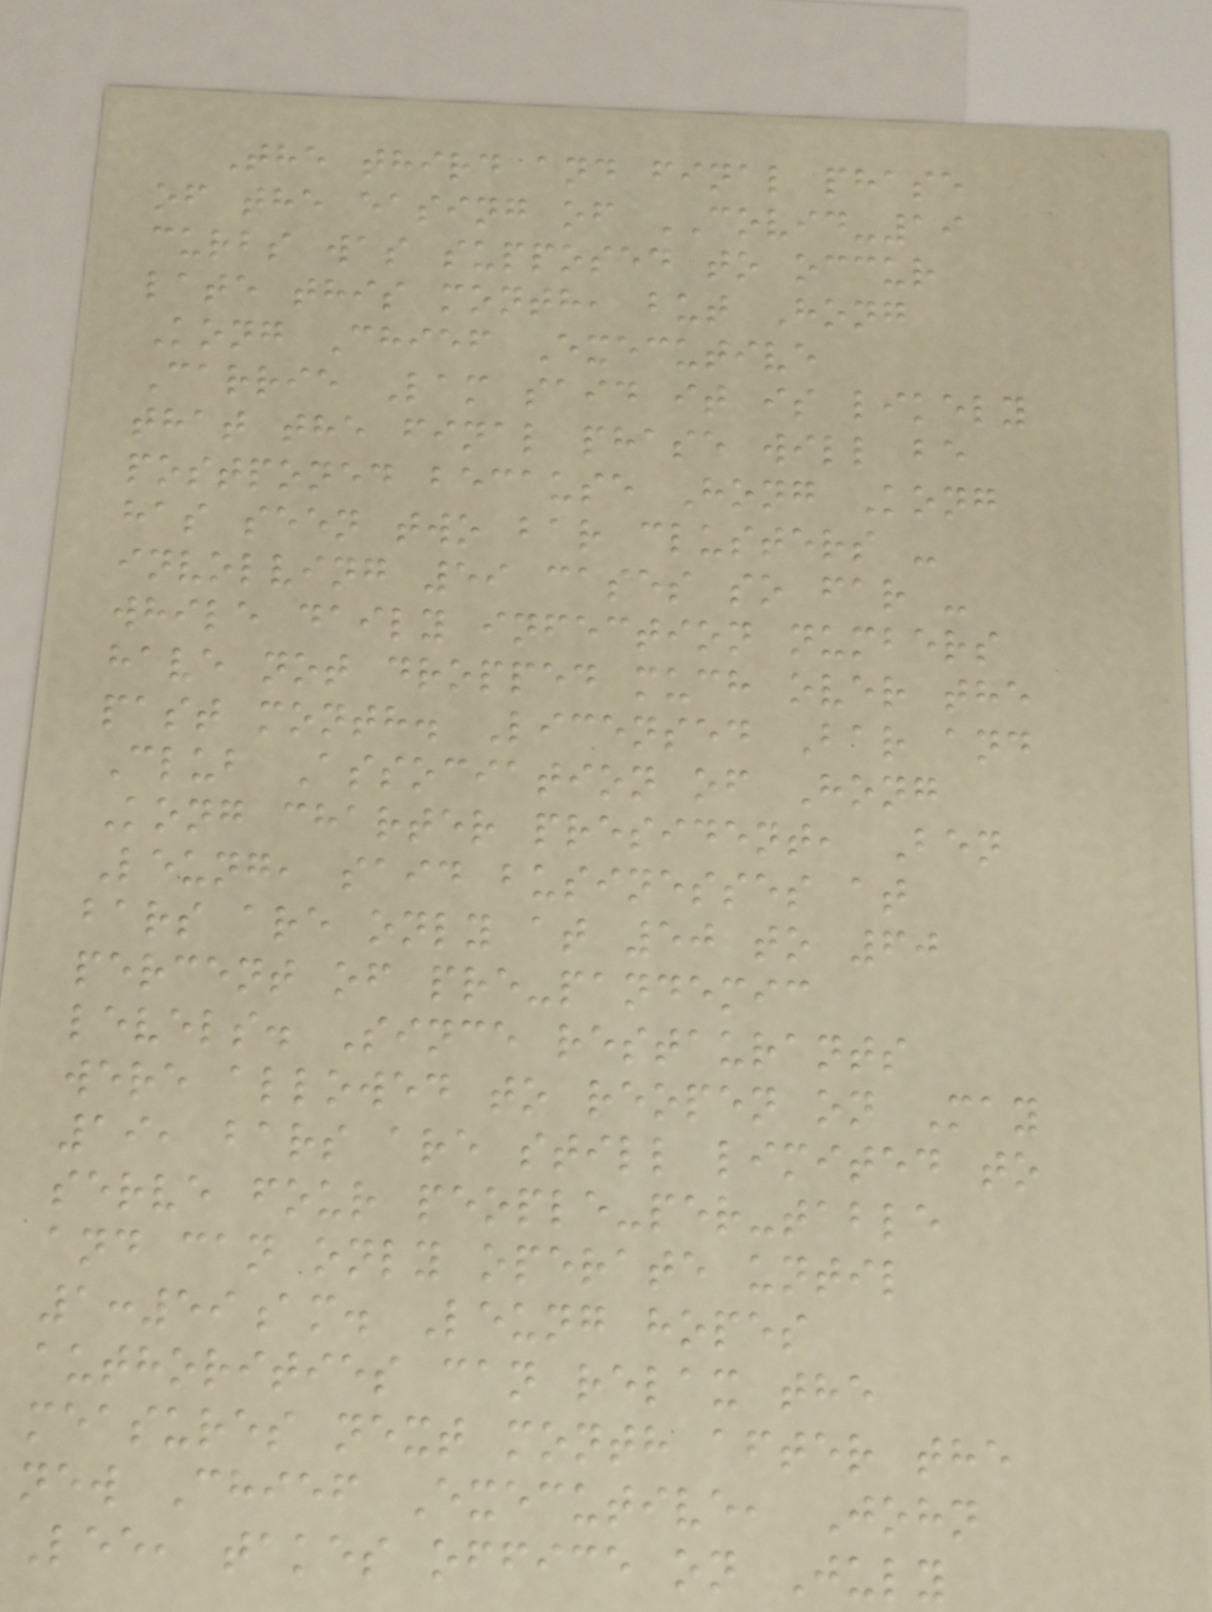The third and final phase
of the easing of COVID-19
curbs was supposed to occur
late this month, but Hong
Kong Chief Executive
Carrie Lam said it is likely
that the final phase will be
postponed because Hong Kong
has seen two bar clusters -
involving 59 cases so far -
while daily infection numbers
have not dropped much over the
past month. Licensed Bar and
Club Association of Hong
Kong charter president, Ben
Leung, said businesses at
bars are only at 50 to 60
percent of pre-pandemic
levels. Since restaurants
were allowed to reopen on May
19, bars are still limited to
serve four people-per-table
and can only operate until
1:59am. Leung hopes
authorities can relax the
measures next month after the
new Chief Executive, John
Lee, takes office on July
